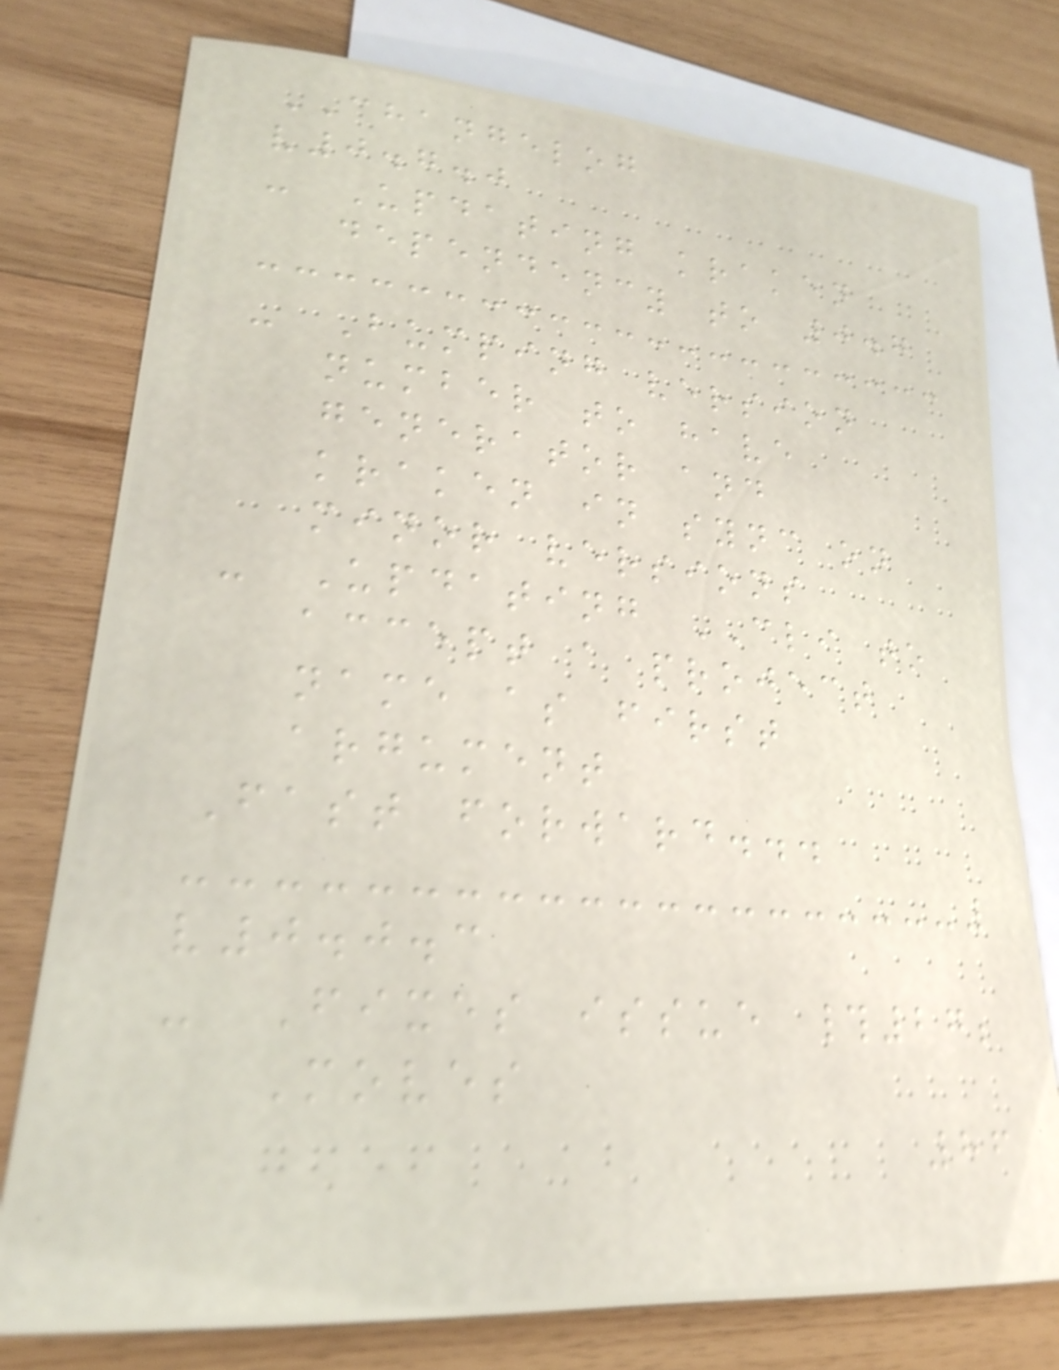CHANGELOG
v0.7.0
- Updating kraken
dependency to 0.7
- Bumping version
number to have
generator and
kraken in sync on
minor versions
- Updating CLI to
accept a project
name as first
argument
Fast forward...
v0.0.3
- Fixes issue #27;
Moves
86
